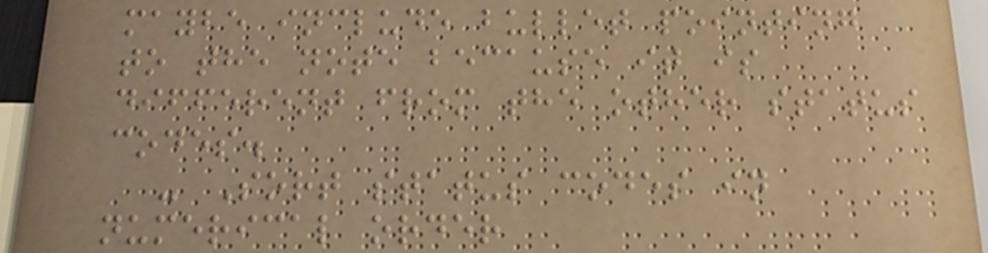maybe include bullet pointing
to the note because it is
different from the other status
codes.
- Sort status codes in
numerical order
